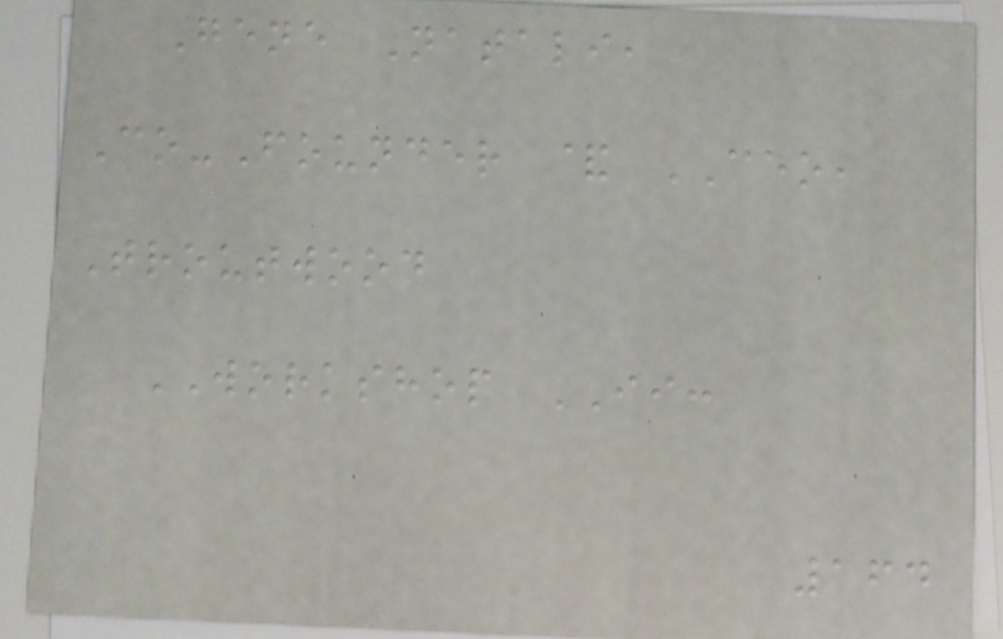Gene Natali,
Co-Founder & CEO,
Troutwood
WORKSHOP II:
164
